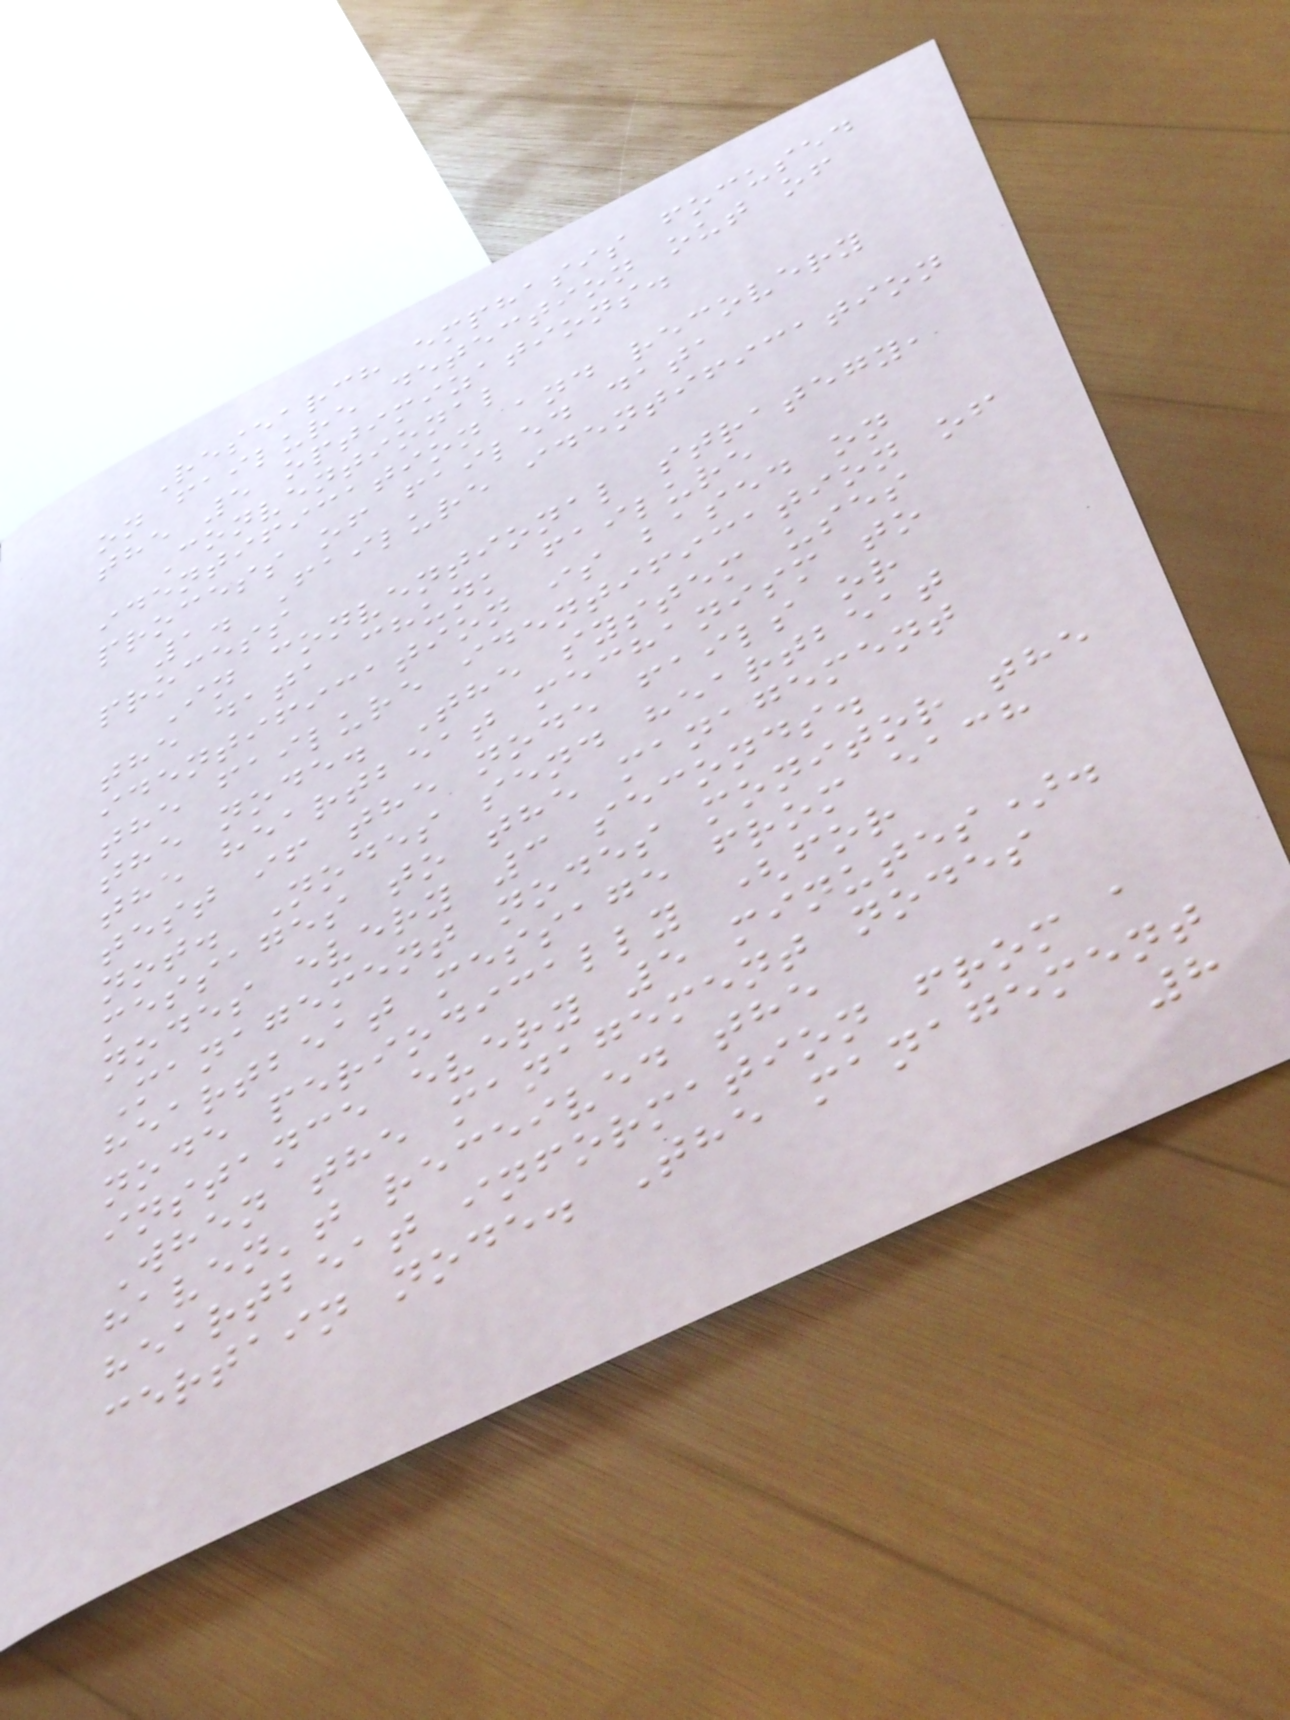Research emphasis focused
on failure detection out of
the 5 optimizations.
Conventional
identification and recovery
process of failed data
1. Failure identification
process
In conventional strategy,
the data chunk failure
identification is based on
the failure identification of
the node. The system uses
the heartbeat mechanism to
test if the node fails or
not. Nodes send heartbeat
messages to the management
nodes every 3 seconds.
Management nodes monitor the
heartbeat message from each
node periodically (for
instance every 5 minutes).
When the management nodes
haven't received the
heartbeat information from a
certain node. The management
8
